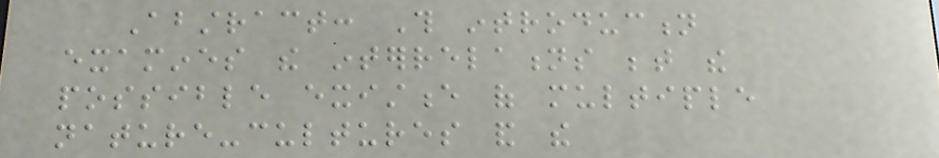Abstract: This introduction
examines the interrelations between the
possible existence of multiple
nature-cultures and the
